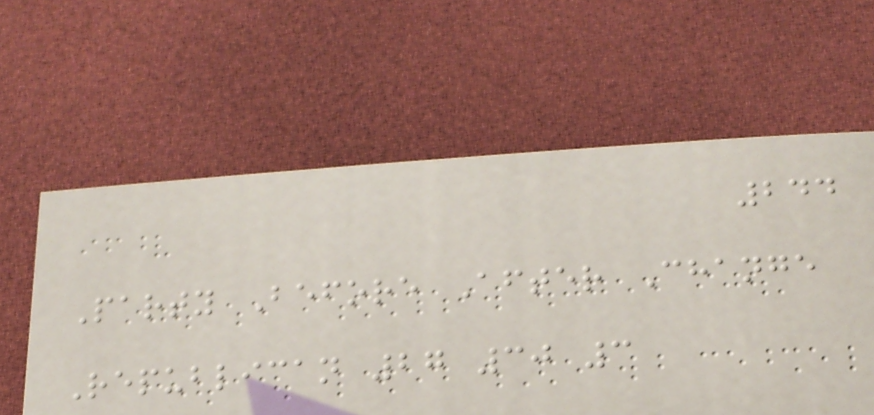244
Party Before After Change
Republican 27 30 3
